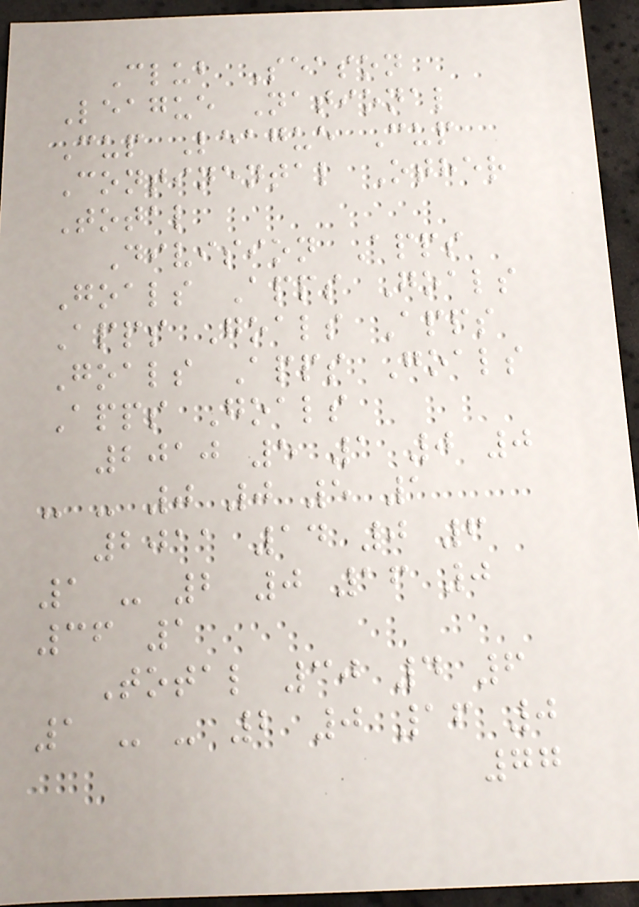Club Season
League National
Cup League Cup
Continental Other
Total
Division Apps
Goals Apps Goals
Apps Goals Apps
Goals Apps Goals
Apps Goals
2010 5 1 0 0
- - 0 0 5 1
2011 14 0 6
1 - 2 0 16 0
36 1
Total 30 4 6
1 - - 2 0 16 0
77
